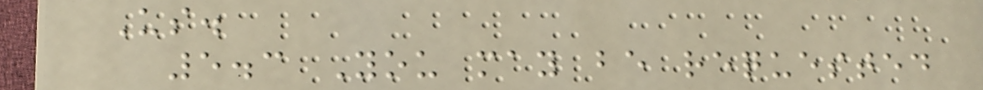Us.
5.3 You may be requested
